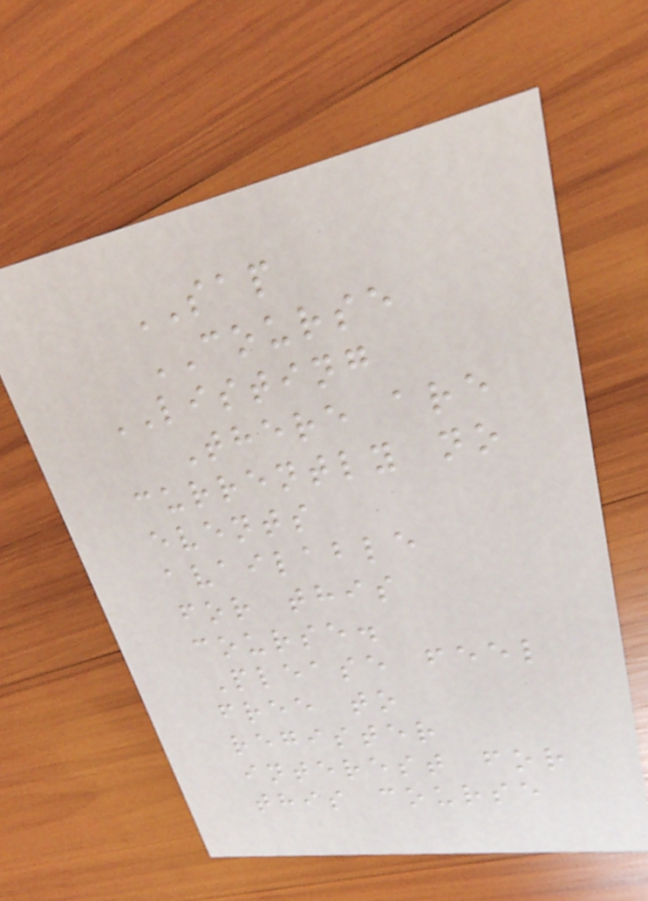SAP
COURSE
LISTING
There are
currently no
events
available
for this
course.
Please feel
free to
register
interest for
this course
